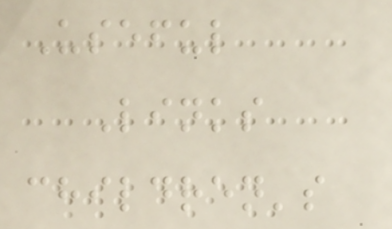Useful
Links
children's
